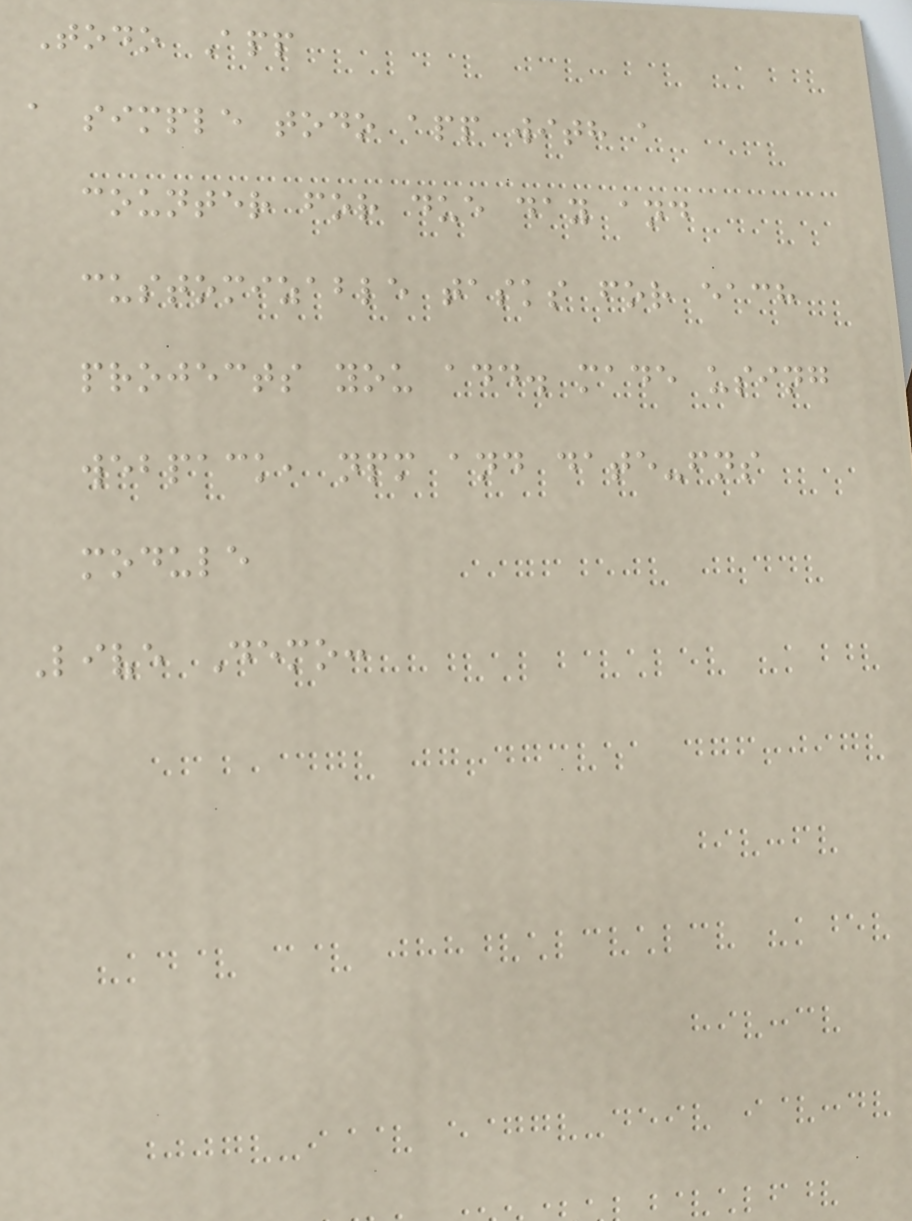Todo App
a simple todo app with a
counter for due day and
customizable tasks for each
projects you add. made using
webpack, npm and date-fns
module
Live Demo:
